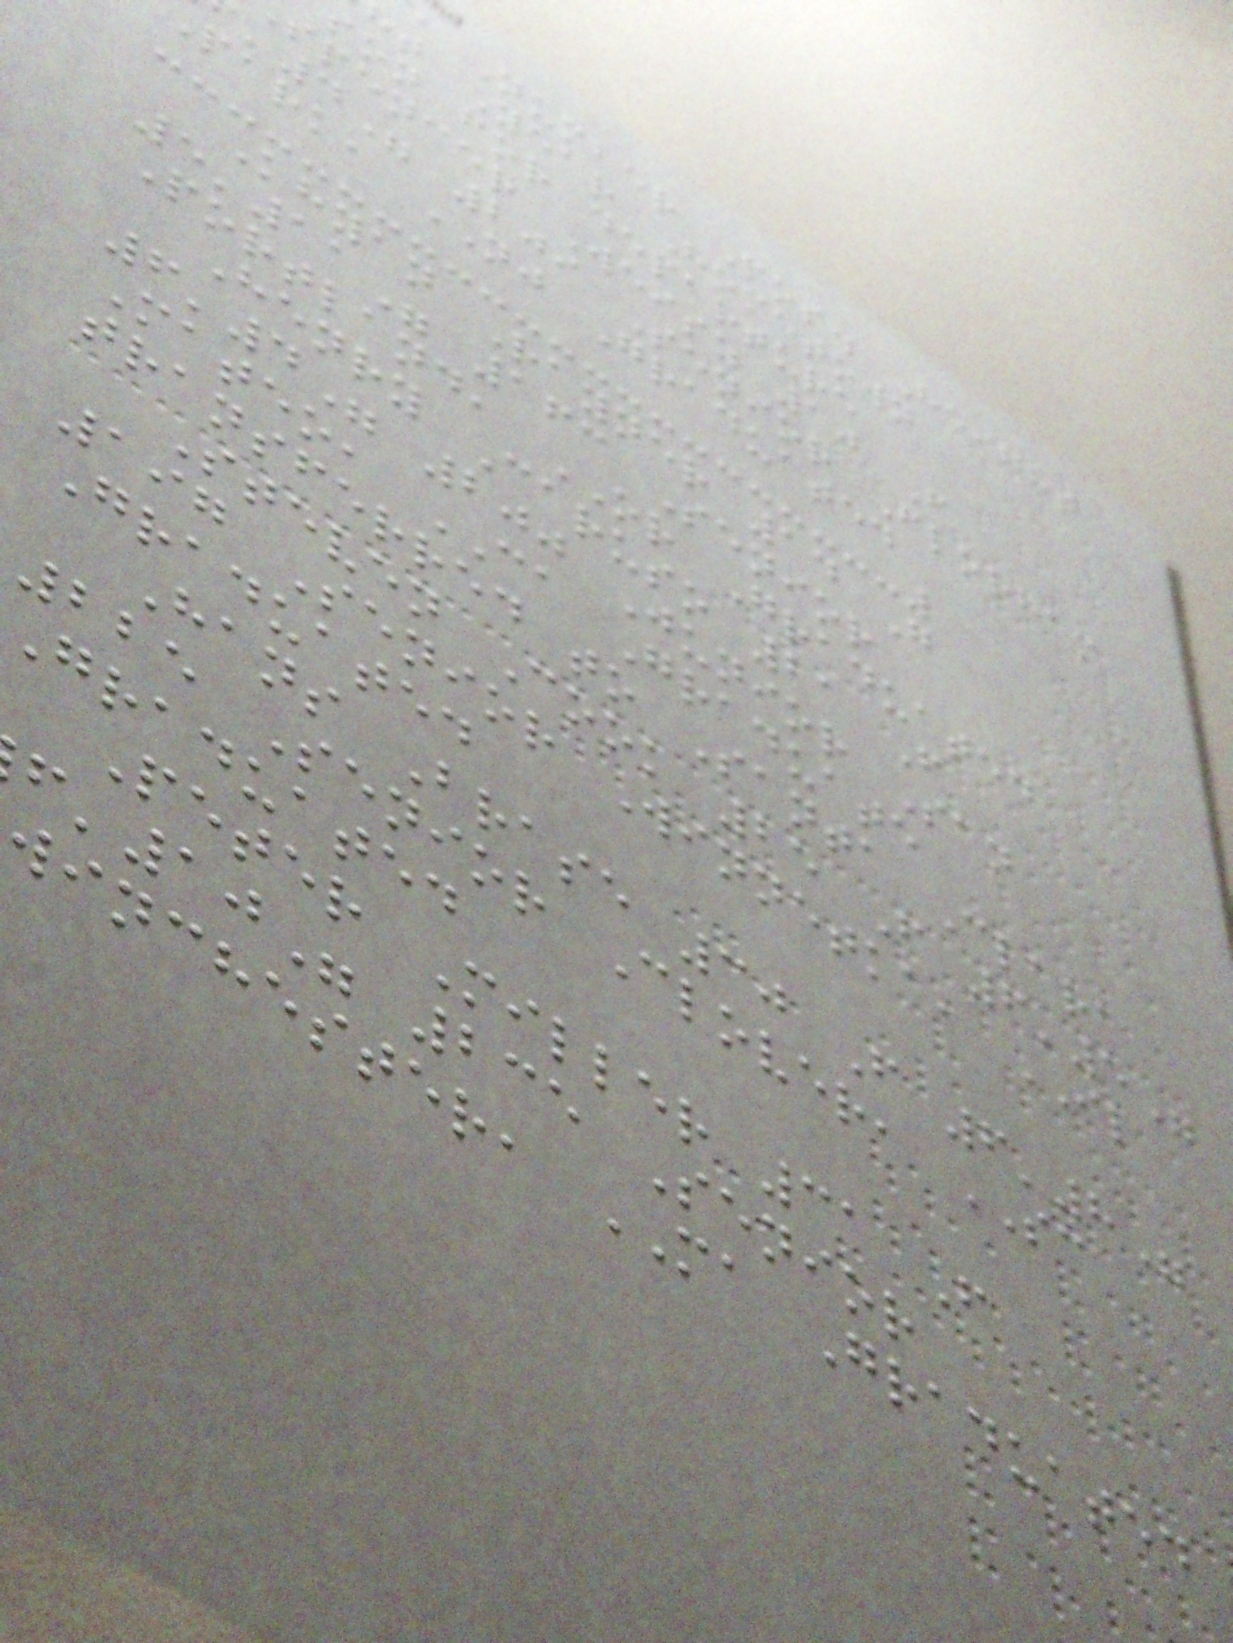Number Pos. Height
t Year Hometown
son for departure
spencer Weisz 10 F
'4" 209 Senior Florham
park, NJ Graduated
Khyan Rayner 14 G
5'11" 163 Senior
Portland, OR Graduated
Henry Caruso 21 F
6'4" 200 Junior San
Mateo, CA Graduate
transferred to Santa Clara
Steven Cook 25 F 6'5"
197 Senior Winnetka, IL
Graduated
Hans Brase 30 F 6'8"
225 Senior Clover, SC
graduated
Peter Miller 31 F
'10" 235 Senior
winchester, MA Graduated
